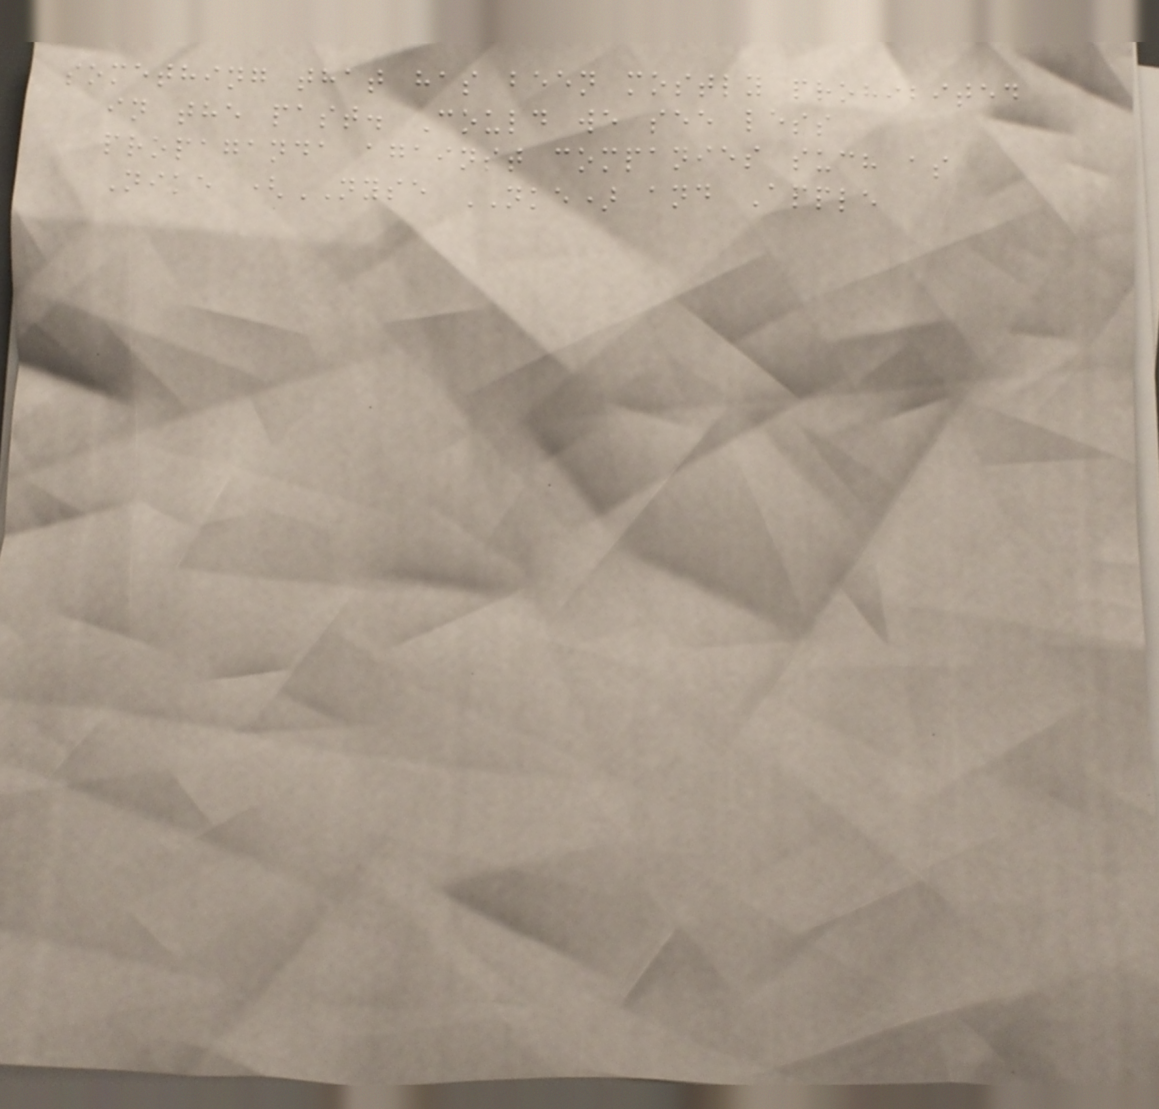something that has been mostly prohibited
in the past. Could we see less
propaganda against companies such as
Nike (NYSE NKE) and Apple
